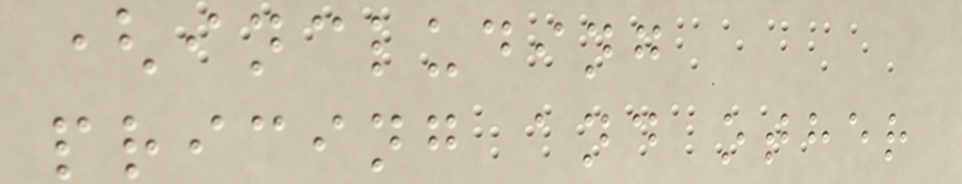(including
pricing and other
